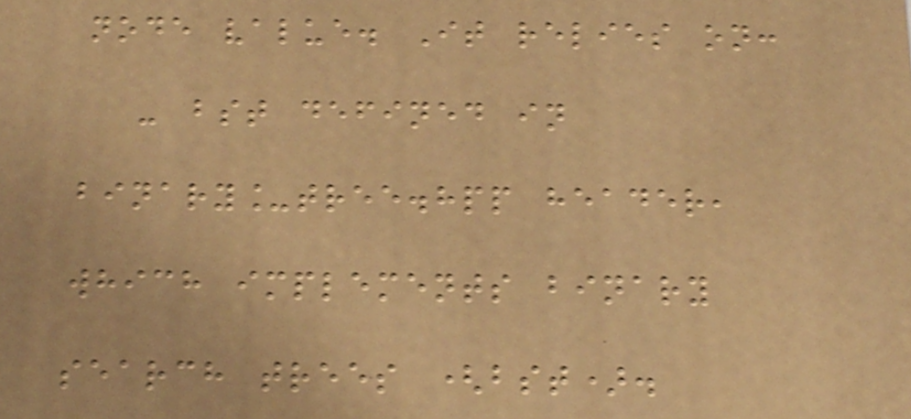node value. It relies on:
- bst defined in
binary_tree.hpp header,
which implements binary
search trees (bst).
